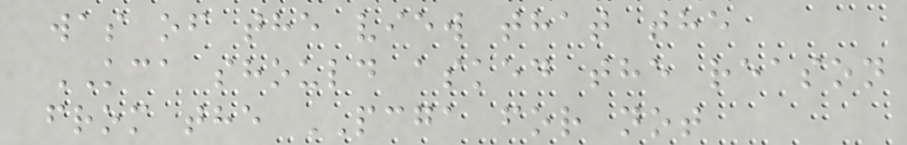was of the view that the
KCA should asked the reason
from the PCGA for not
